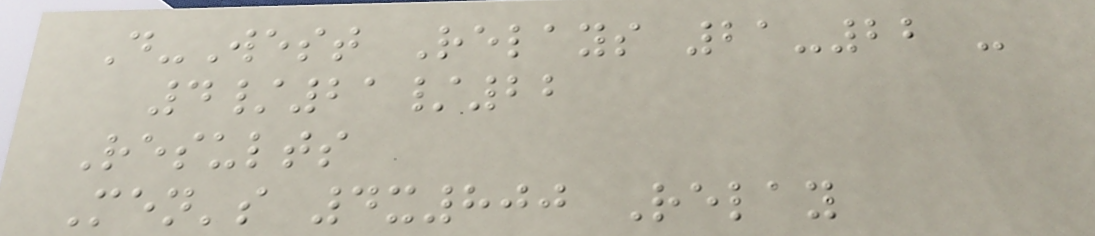D-West Relays 21-22 -
4/21/22
Results
Men's 4x800 Relay
